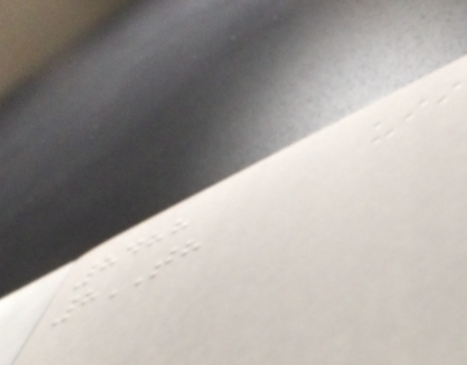8488
8TH
